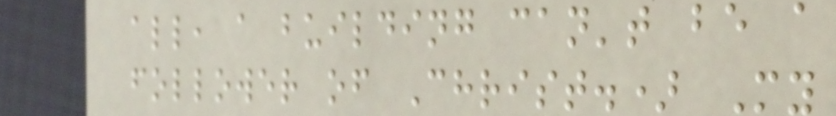all, a building can't be a
follower of Christ.) My
